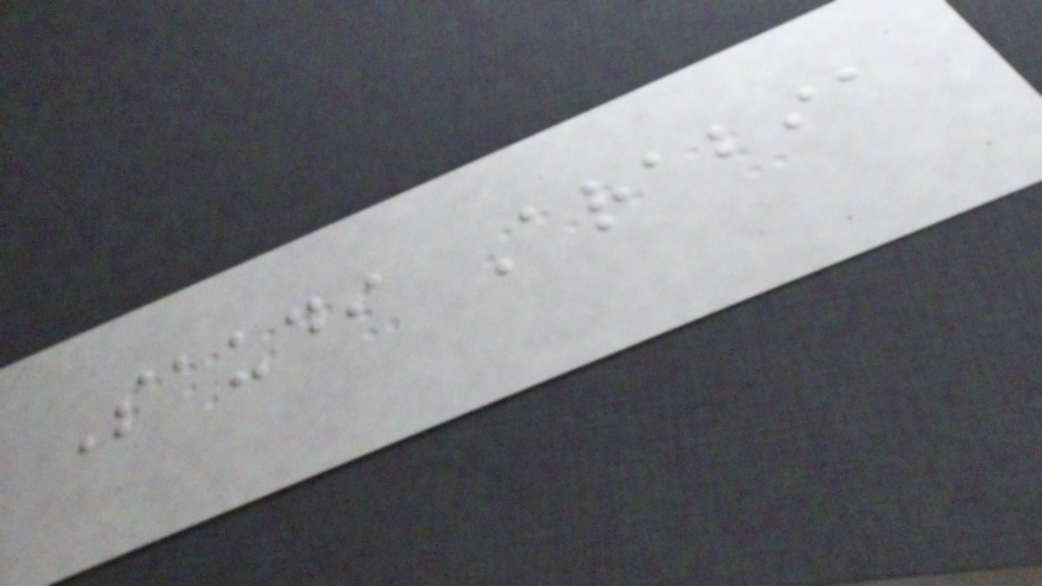Saudi Arabia
